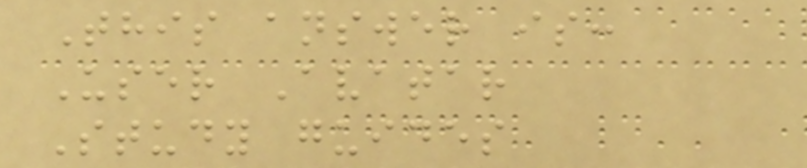This answer is:
User Avatar
Study guides
